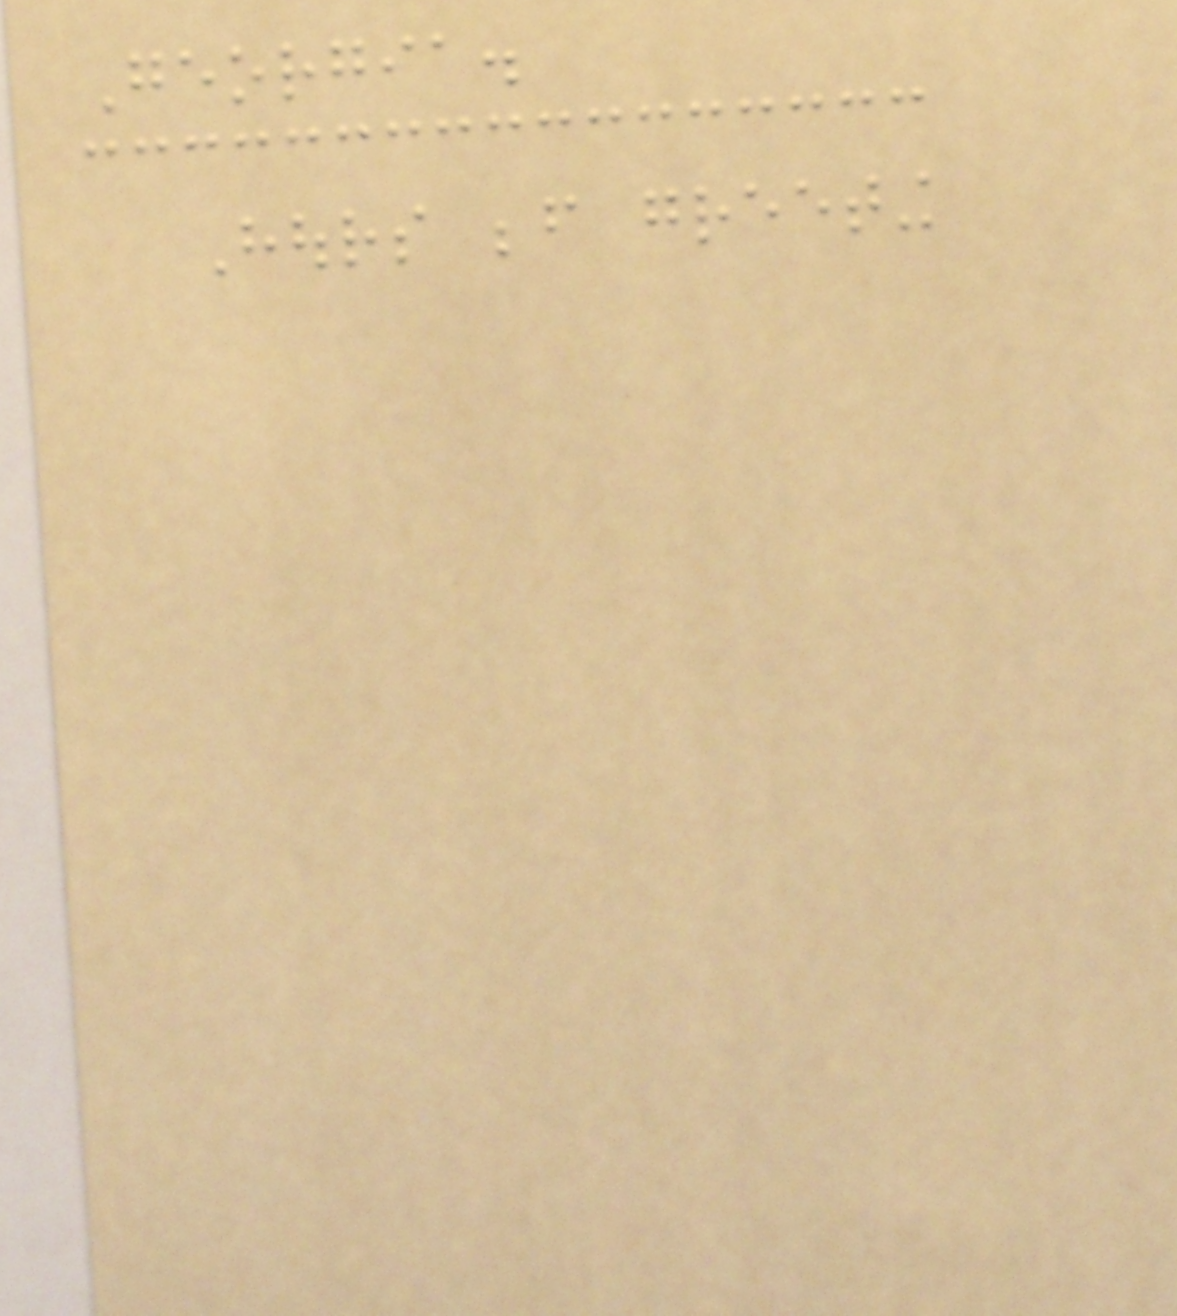Georgia.
Hours before greeting
